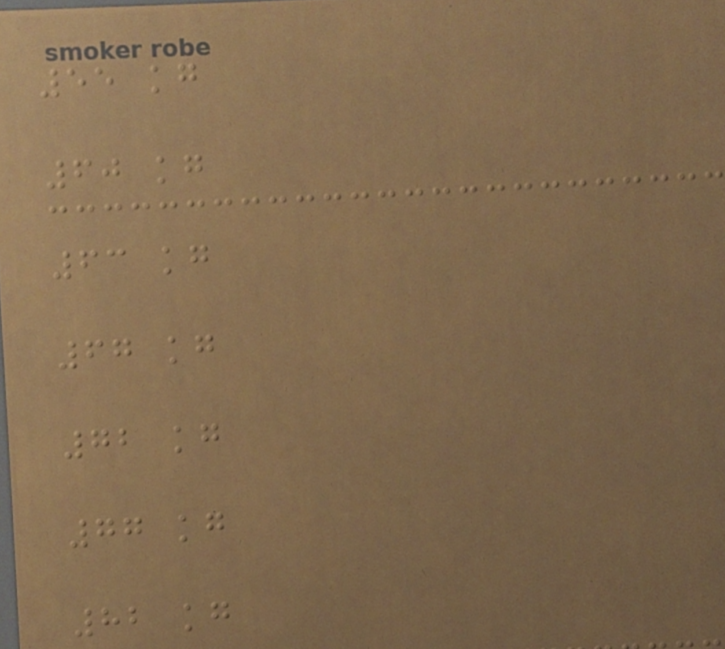55 kg
60 kg
63 kg
67 kg
72 kg
77 kg
82 kg
